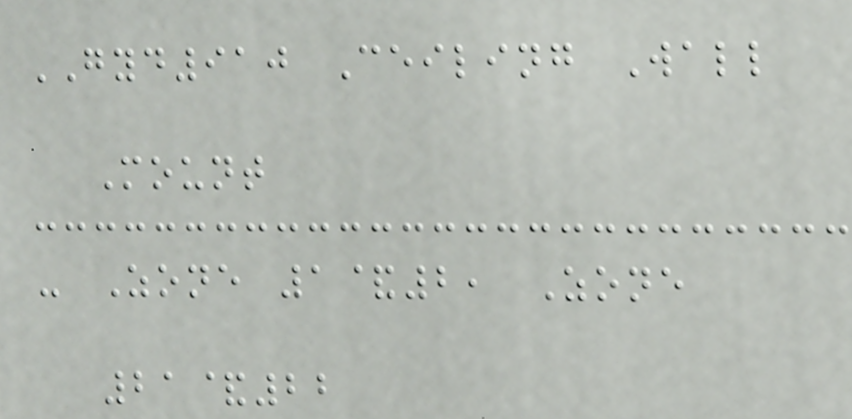GYD910 Ceiling Wall
Mount
- Zone 1&2, Zone
21&22
